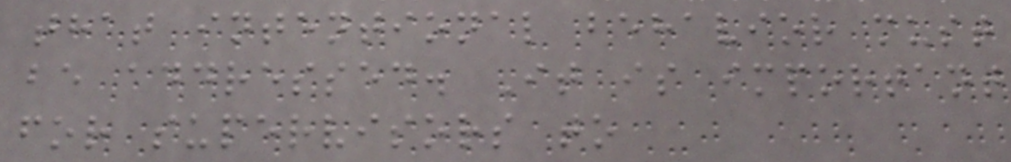that intentional behavior must
be addressed. It is important
for supervisors to
